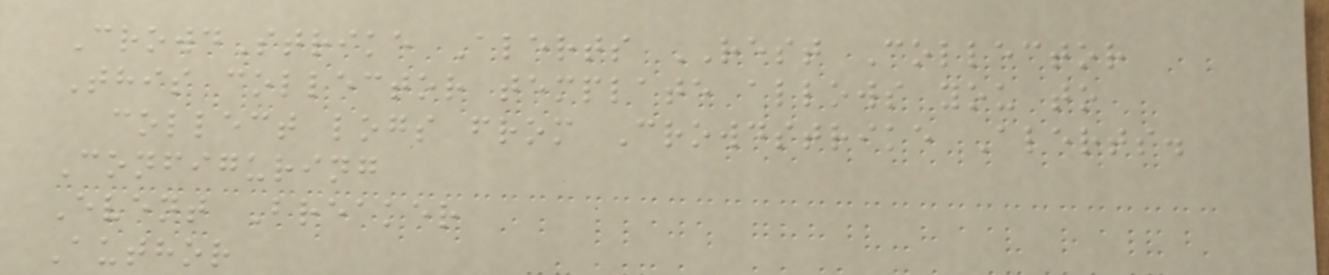CrowdStrike Alerts REST Collector
This collector template allows you to
collect logs from Crowdstrike Alerts.
Configuring
Event Breaker
Author
